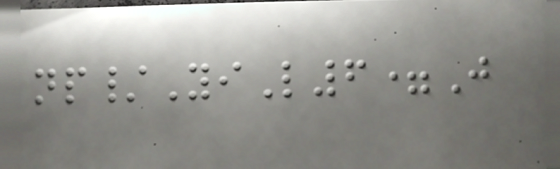np/YiL6=J
